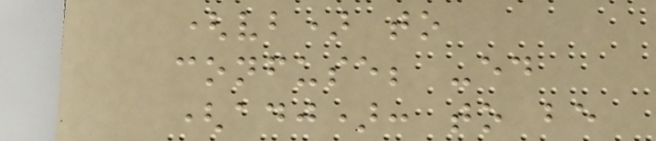(vb) to
confuse; -ed
(adj): to be
